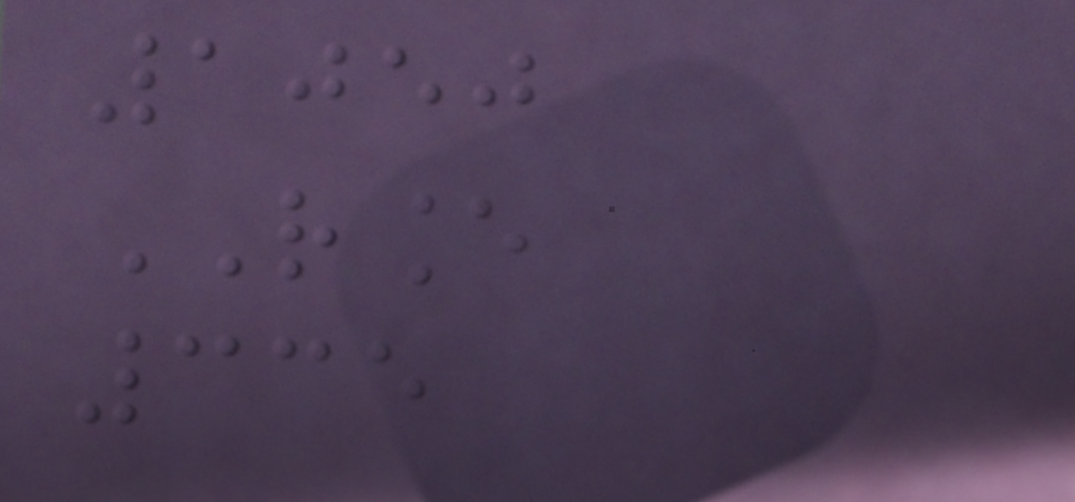1050
RANCE
335
